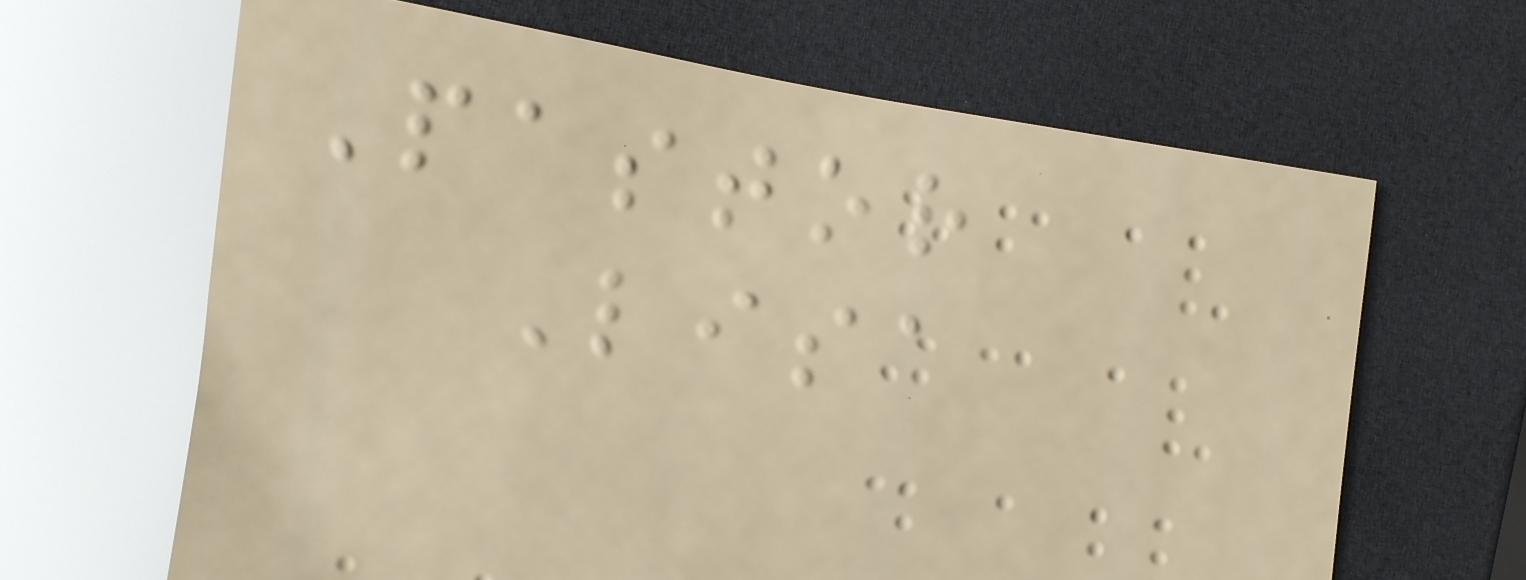Pastor
Lisa
